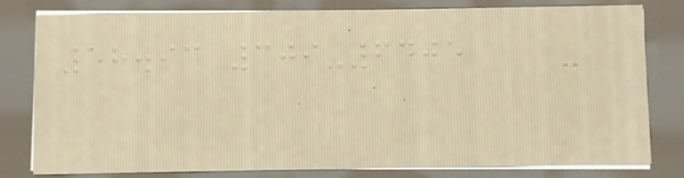58.93 309-6405
